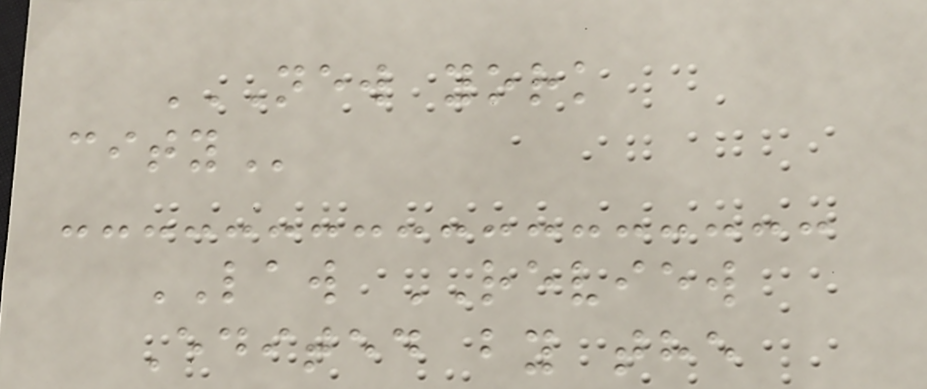NEW YORK
CITY
LAW REVIEW
Edited by the
